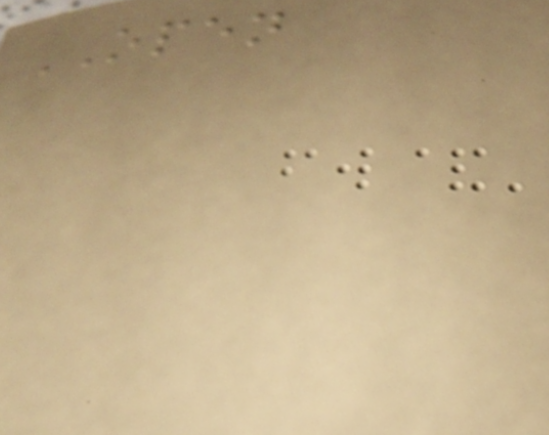OPEN
